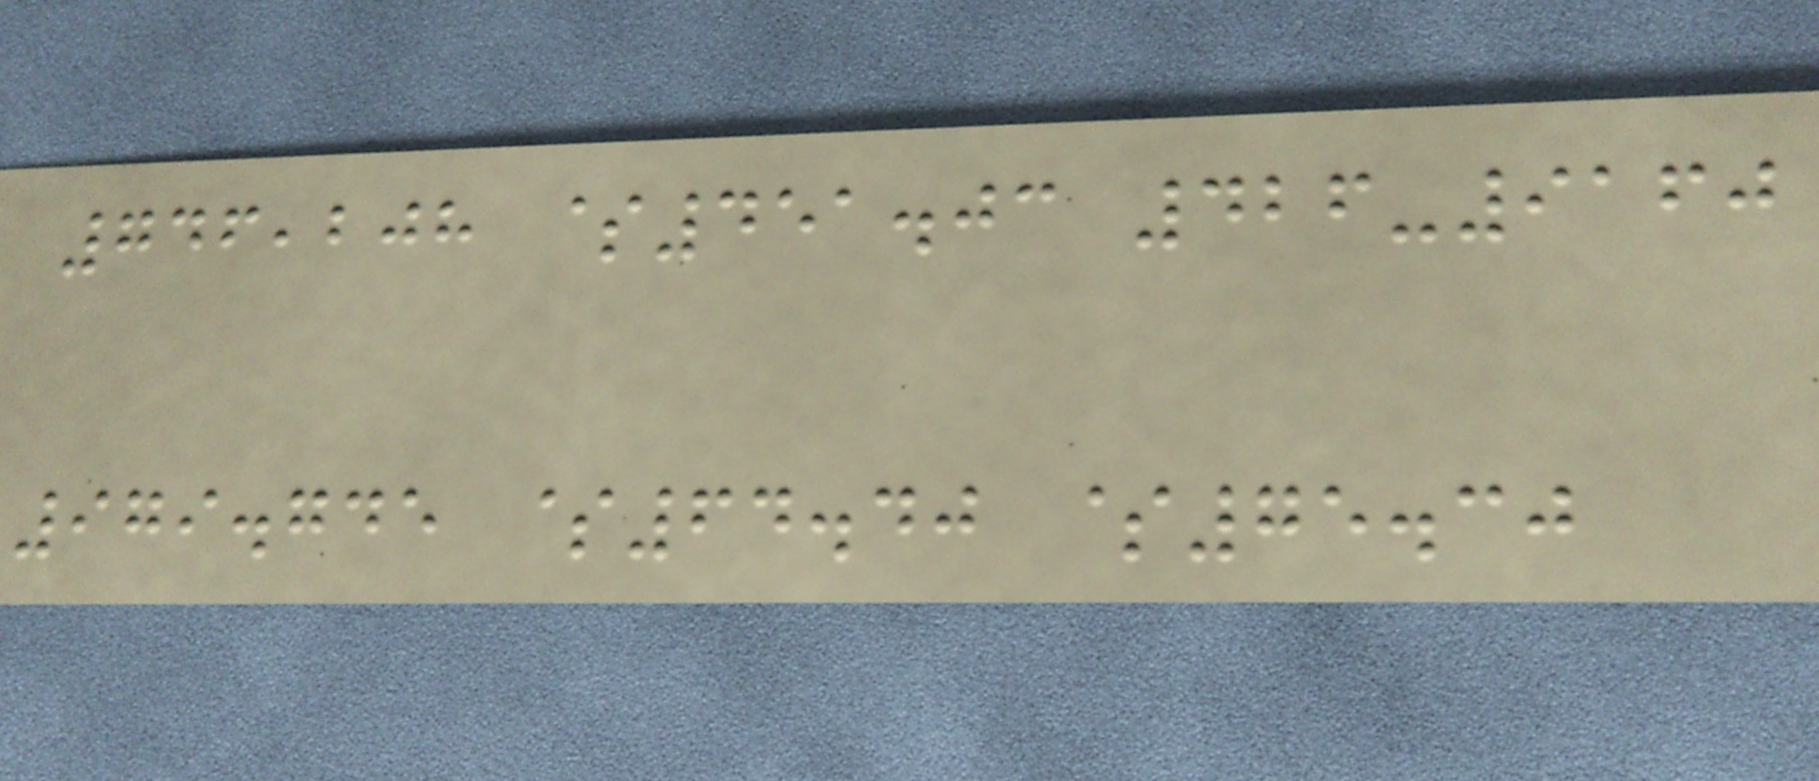746,208 $451.03 426-9160
979.745 $64.40 $75.30
